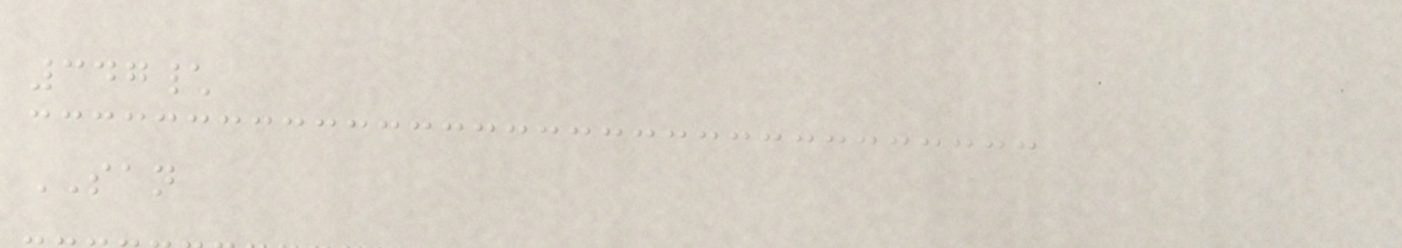347\
SAN
